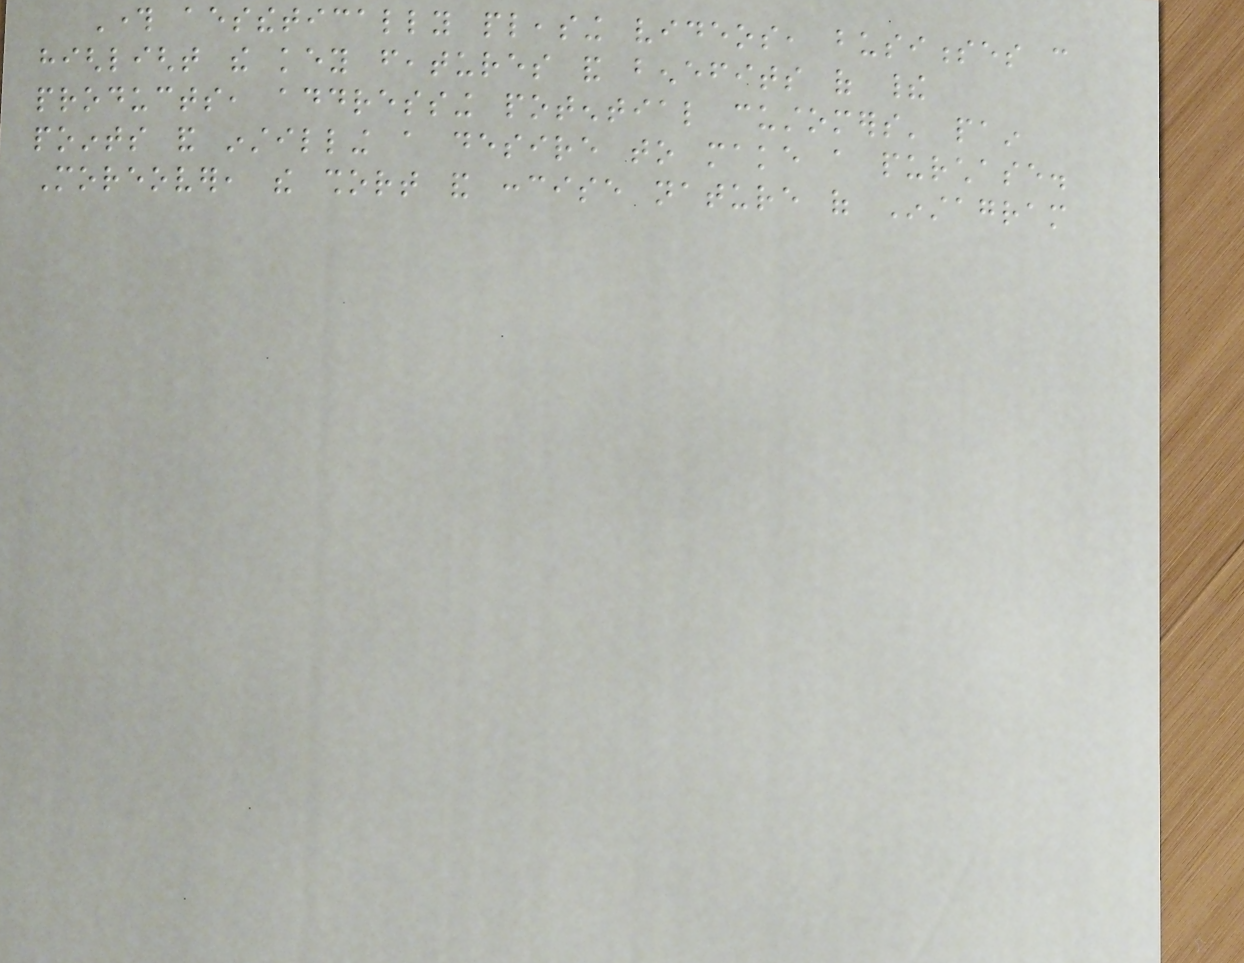Through aesthetically pleasing videos, businesses can
highlight the key features and benefits of their
products, addressing potential customers' pain
points and instilling a desire to make a purchase.
Moreover, the short and concise nature of Instagram
